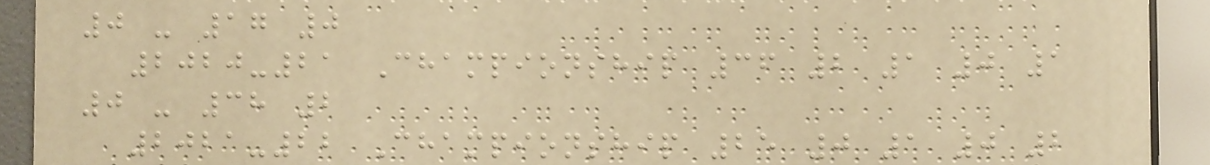0 - 17 0
2020-21 Championship 36 2 1 0 1
0 - 38 2
2021-22 Championship 25 0 1 0 2
